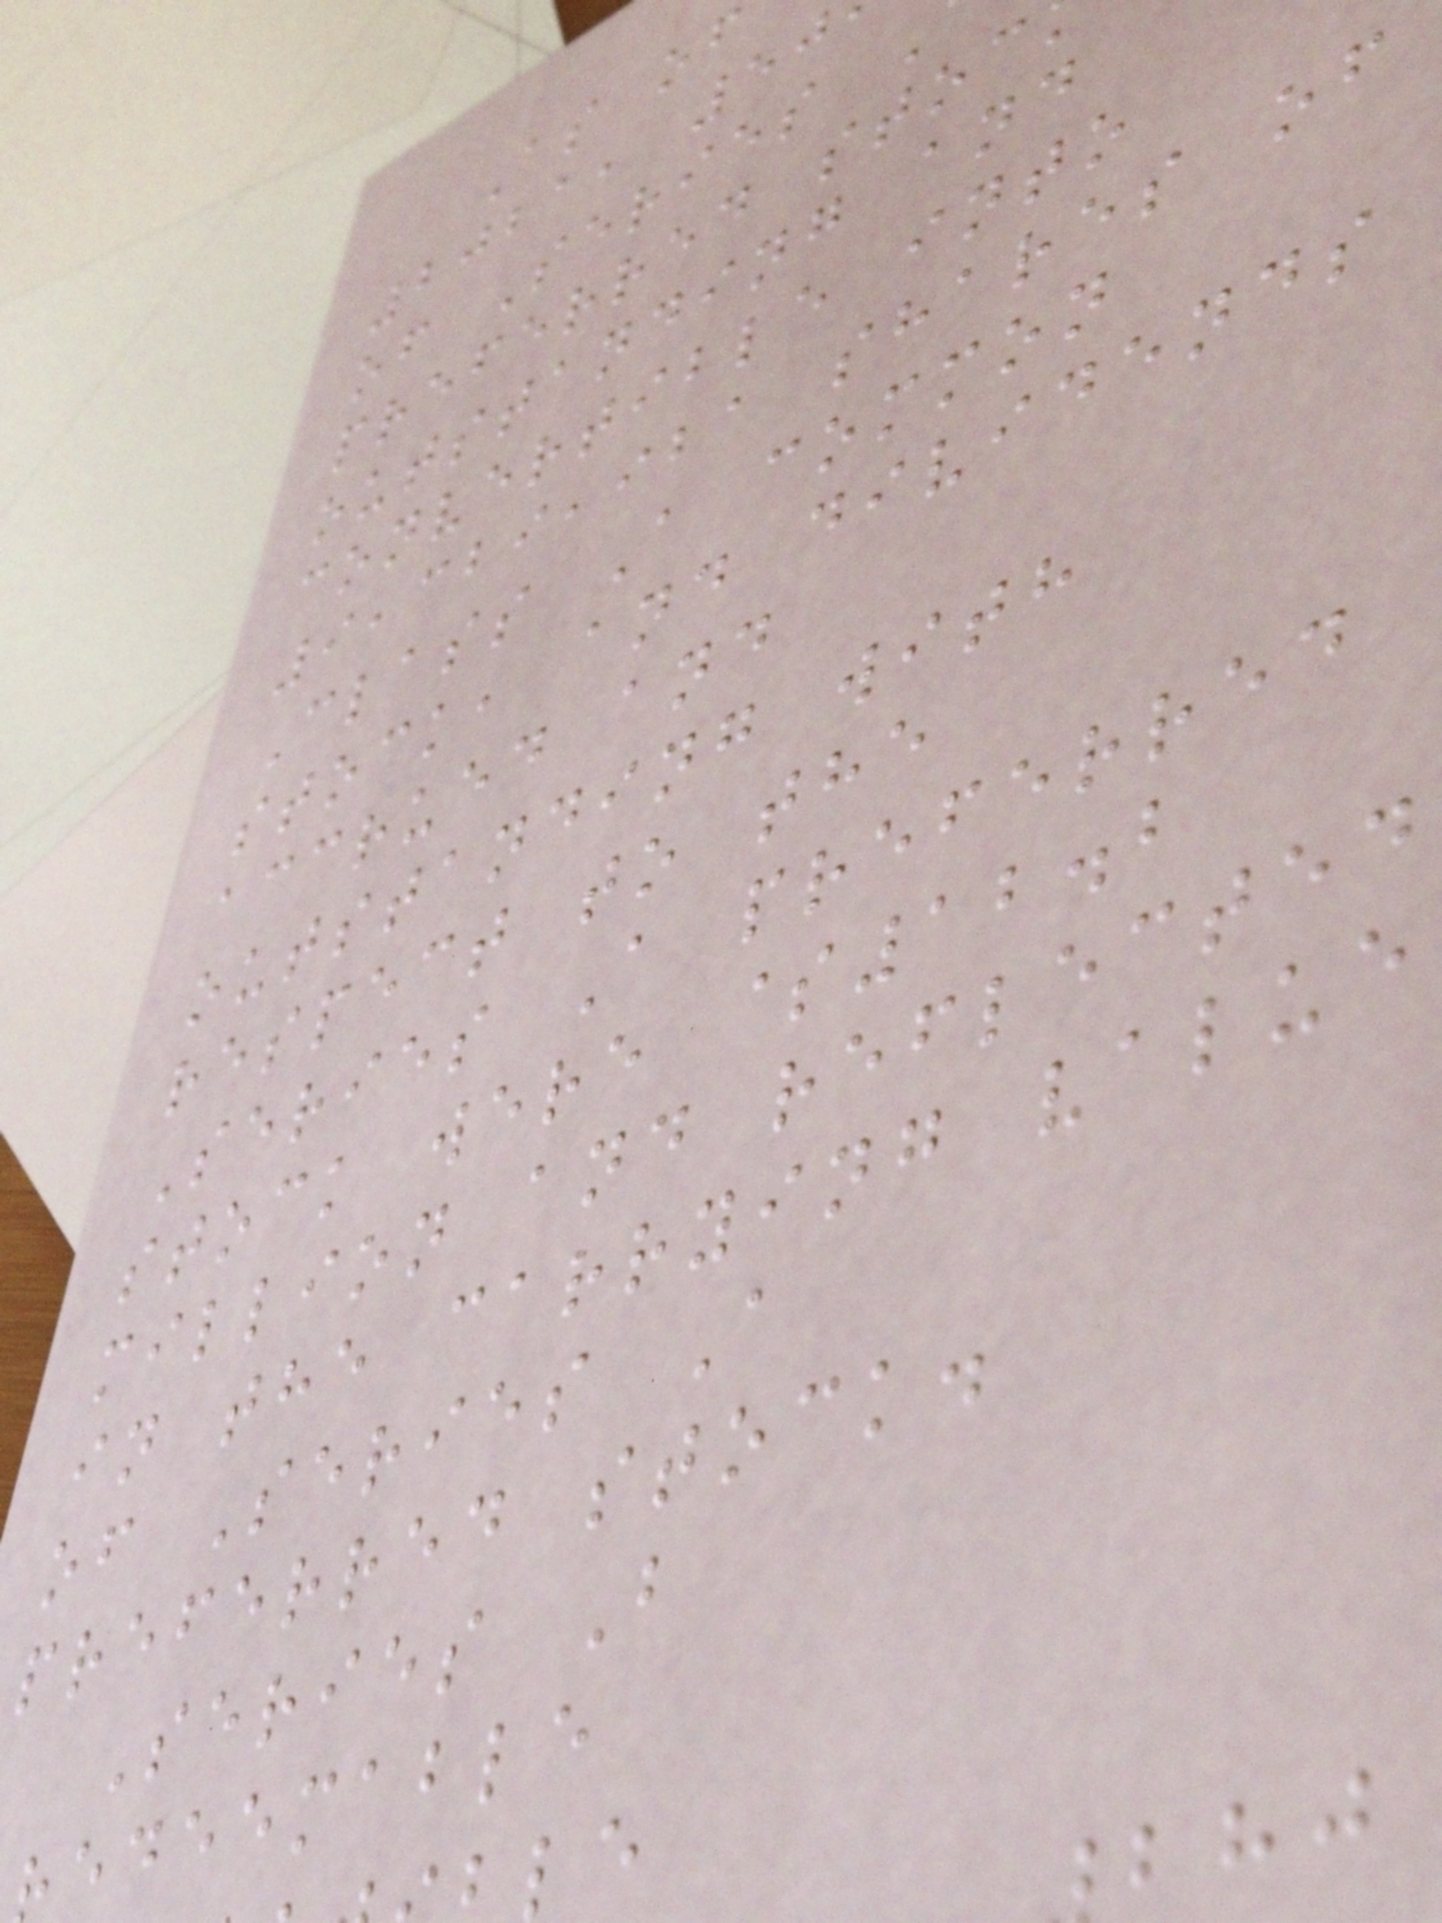As of
2021, 50
of Series
preferred stoc
outstanding and
convertible into
9,329,921 shares of
Class A common
stock, and dividends
accrued and
outstanding with
respect to the
Series A preferred
stock were $12.2
million and reflected
in the carrying value
of Series A
preferred stock.
Series B
edeemable
